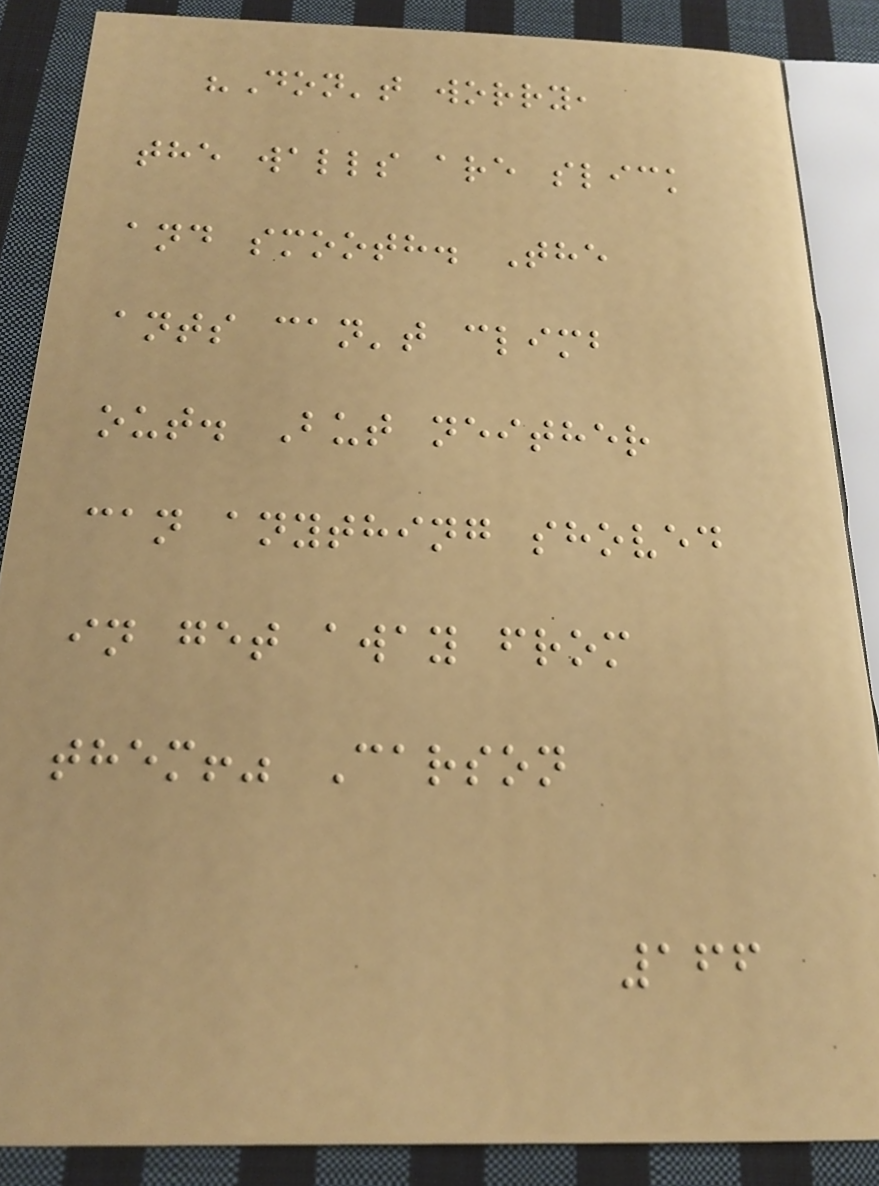"Don't worry,
the walls are slick
and smooth. The
ants can't climb
out. But neither
can anything shoved
in get away from
them!" Carson
166
